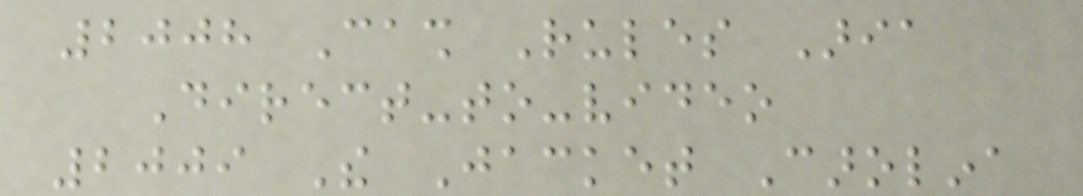2008 Cash Rules Aria
Direct-to-video
2009 The Jacket Carolina
